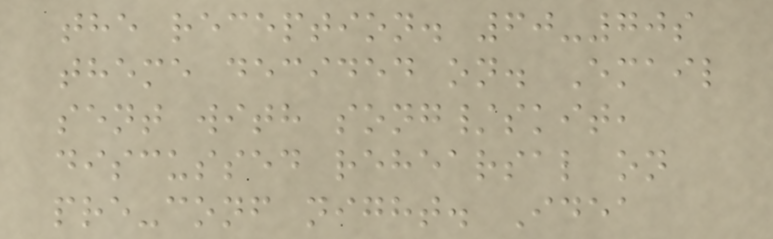the reception. 60-70s
theme decided on. Email
sent with song/skit,
discussed rehearsal on
pre-conf night. Idea
